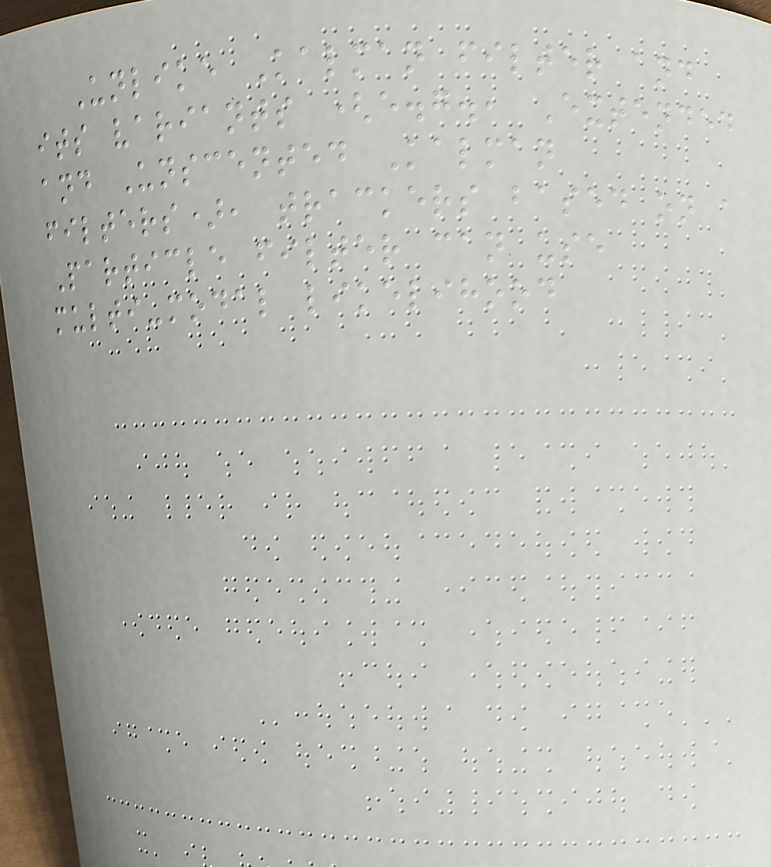Unlike Kalman filter and
its variants (e.g., Extended
and Unscented Kalman
filters), trackers based on a
Particle filter can use
multi-modal likelihood
